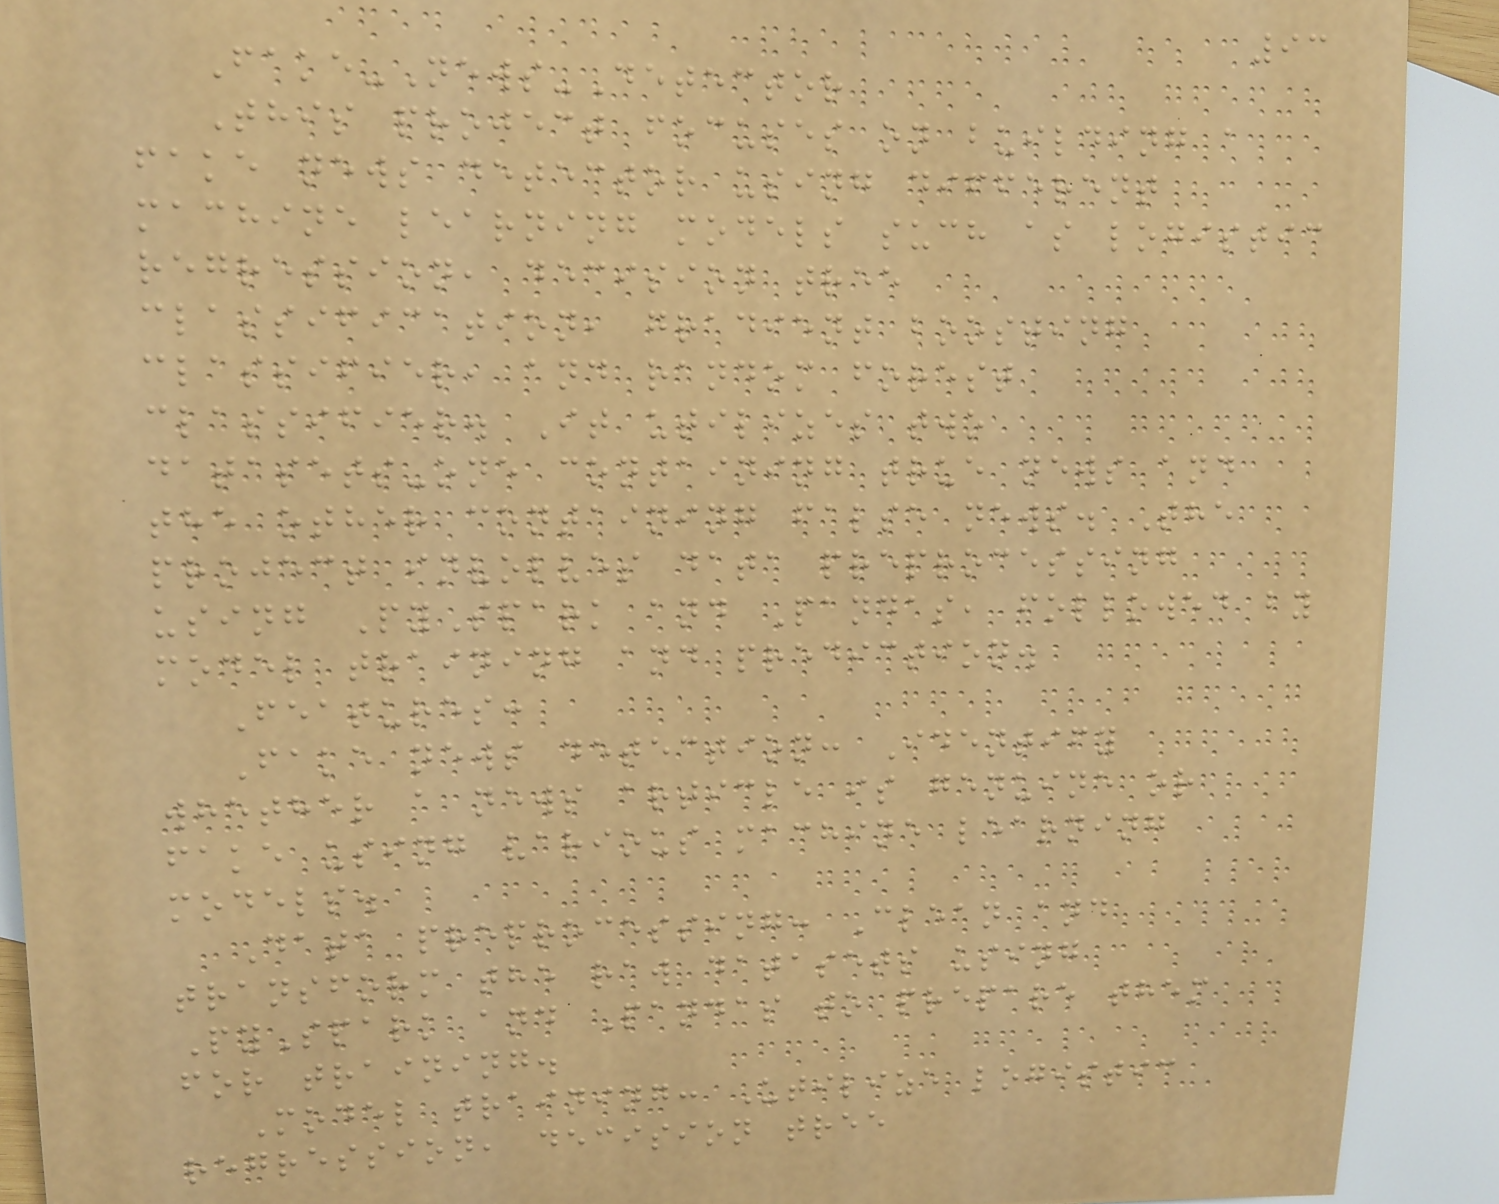93
Fake-News-Detector
This project focuses on building a
fake news detector using different
machine learning models such as logistic
regression, decision tree
classification, gradient boosting
classifier, and random forest
classifier. It utilizes two
datasets-one containing true news and
the other containing false news. The
project involves data preprocessing
using PySpark and Pandas, followed by
model training and prediction.
Features:
Fake news detection: Identify
whether a news article is genuine or
fake using various machine learning
models.
Data preprocessing: Clean and
transform the raw datasets using
PySpark and Pandas to prepare them
for training.
Model training: Utilize logistic
regression, decision tree
